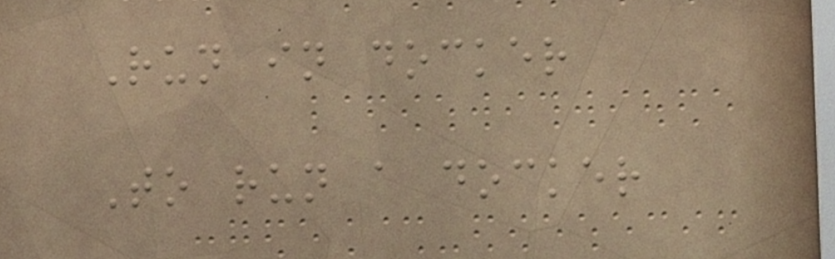Run in docker
To run a docker
